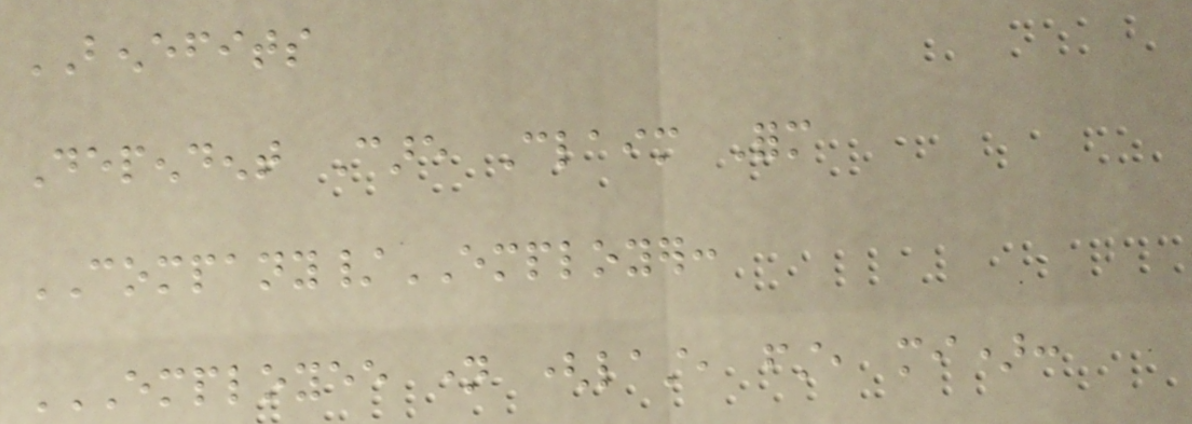BENEFITS
Dependent Care Claim Form
COMPANY/EMPLOYER:
EMPLOYEE NAME (LAST, FIRST, MI):
